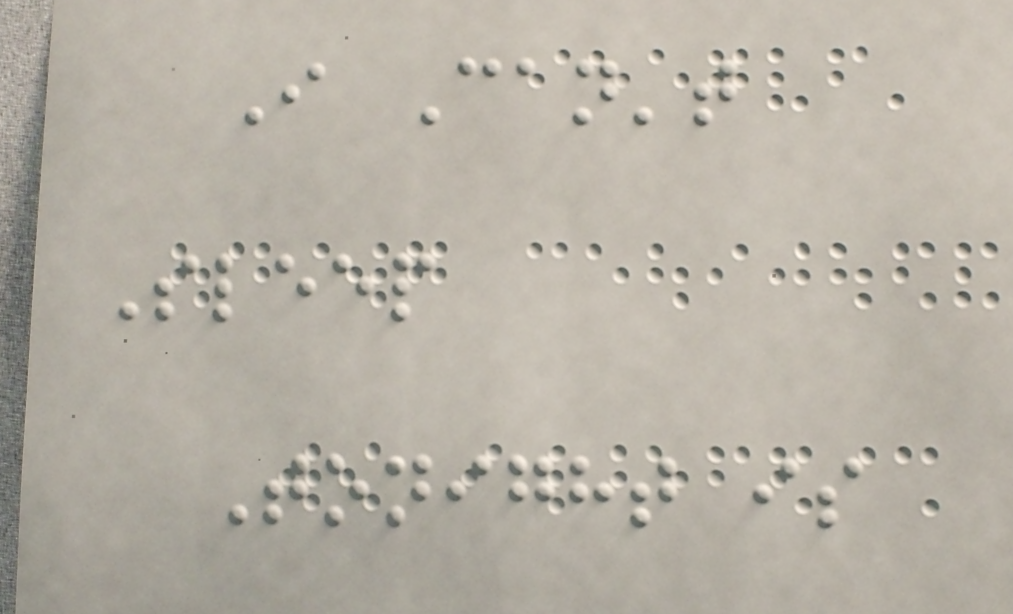I Can't
Sleep
Tonight is
